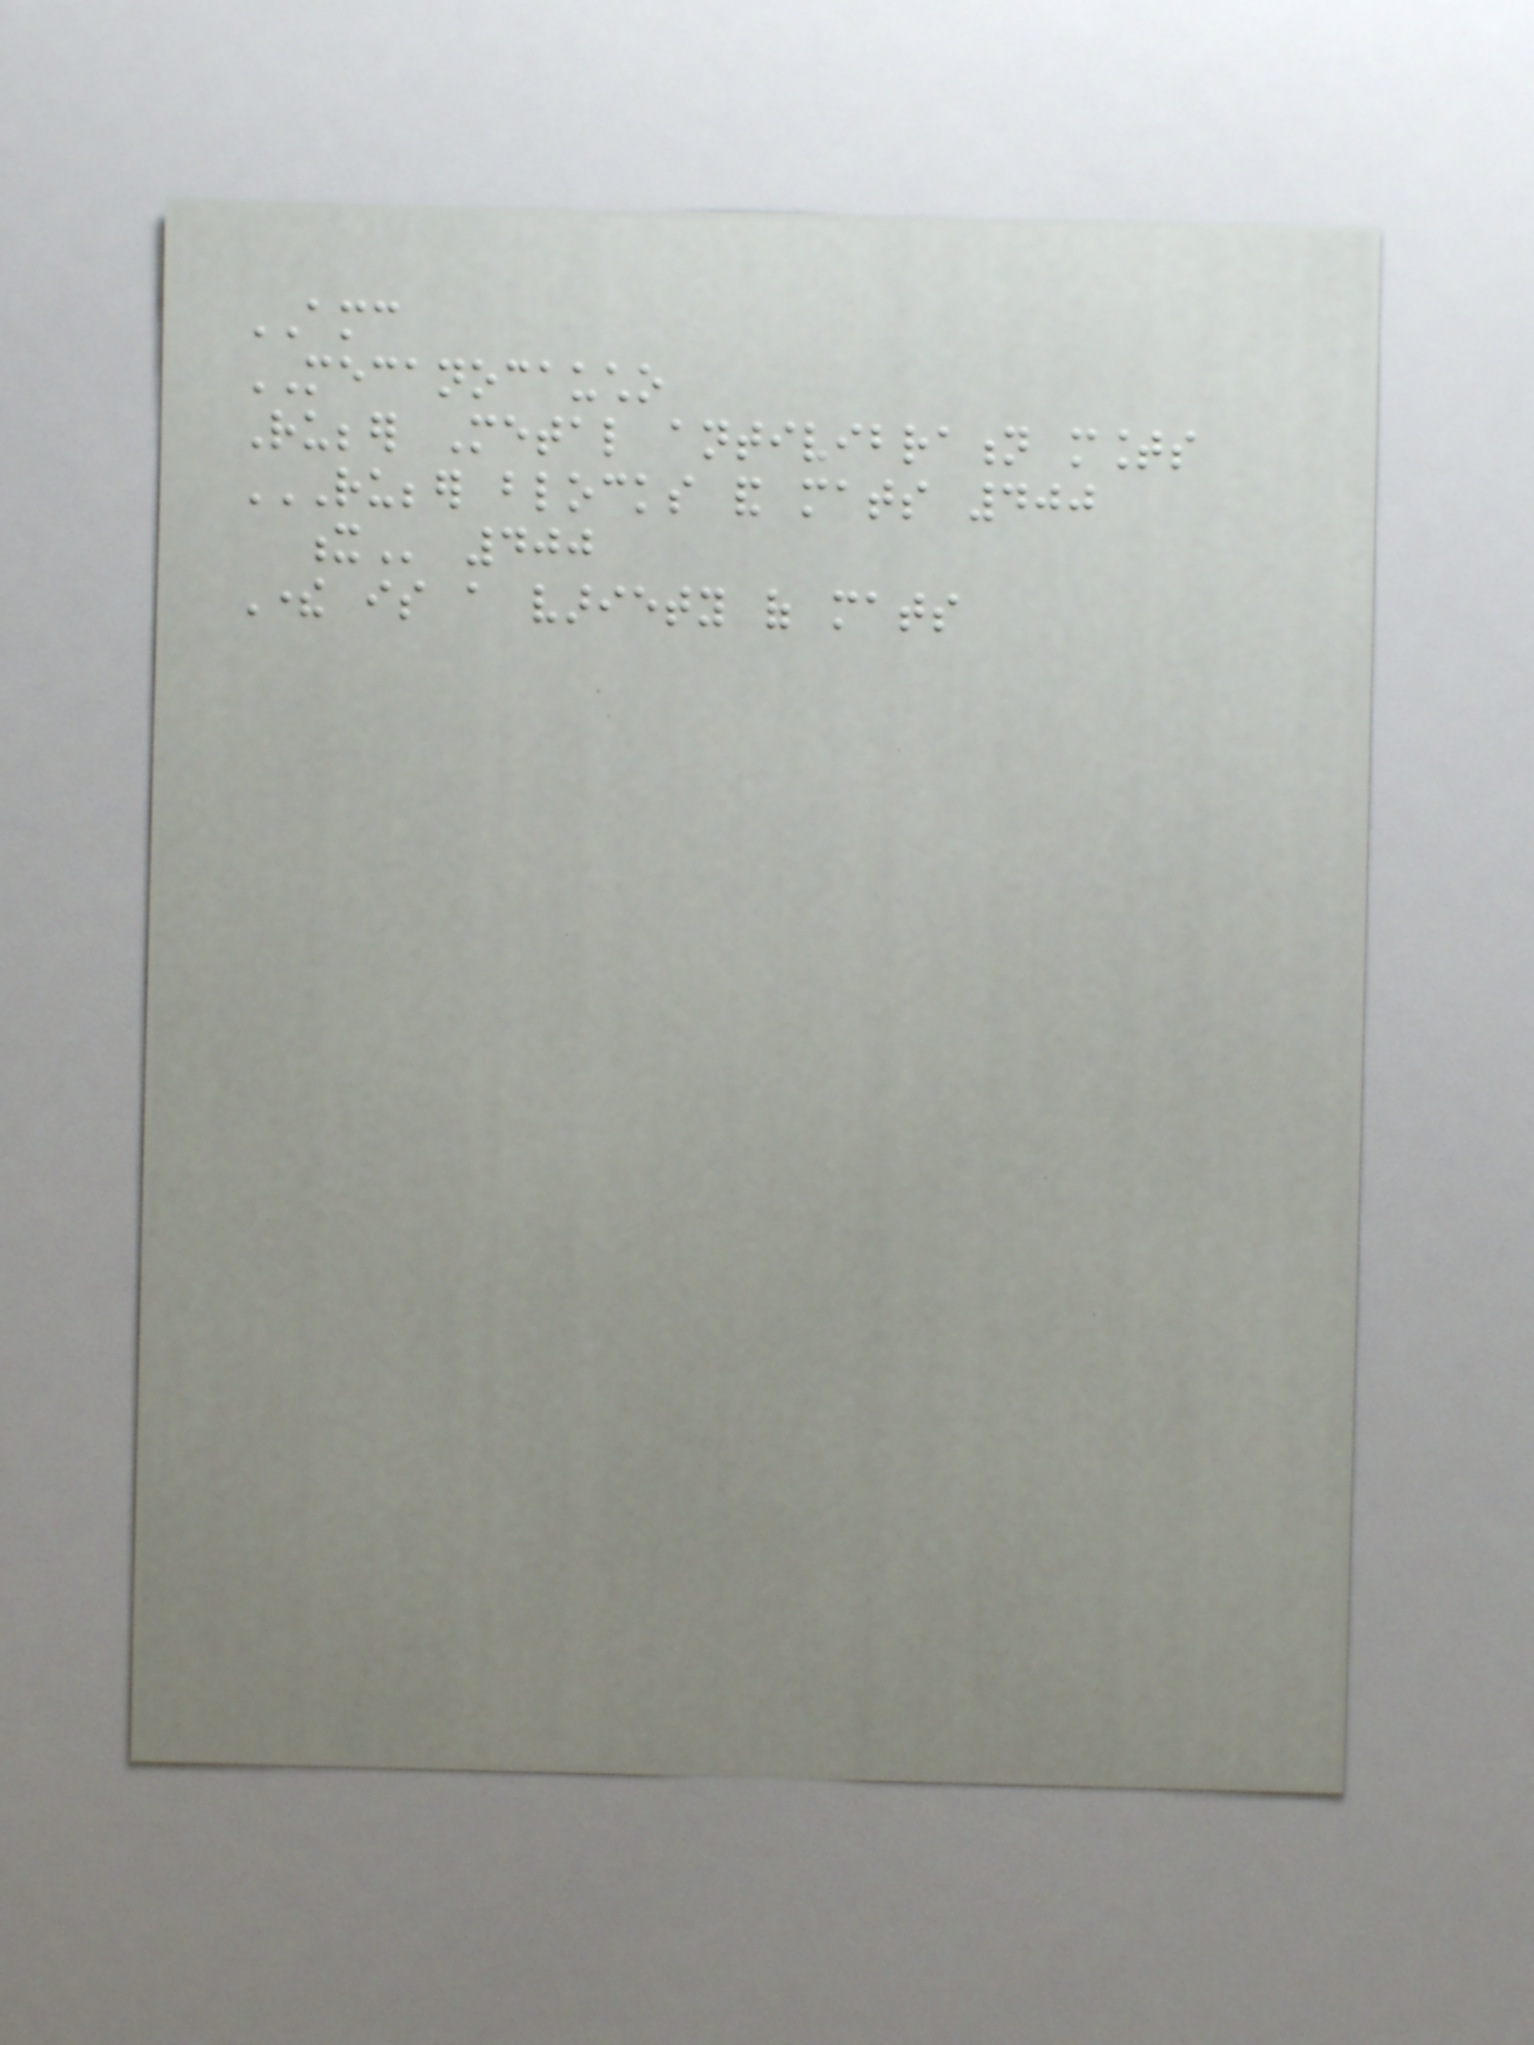AMC
MECANOCAUCHO
Rubber Metal antivibration mounts
RUBBER BLOCKS AND MATS 400
X 400
There is a variety of mats
